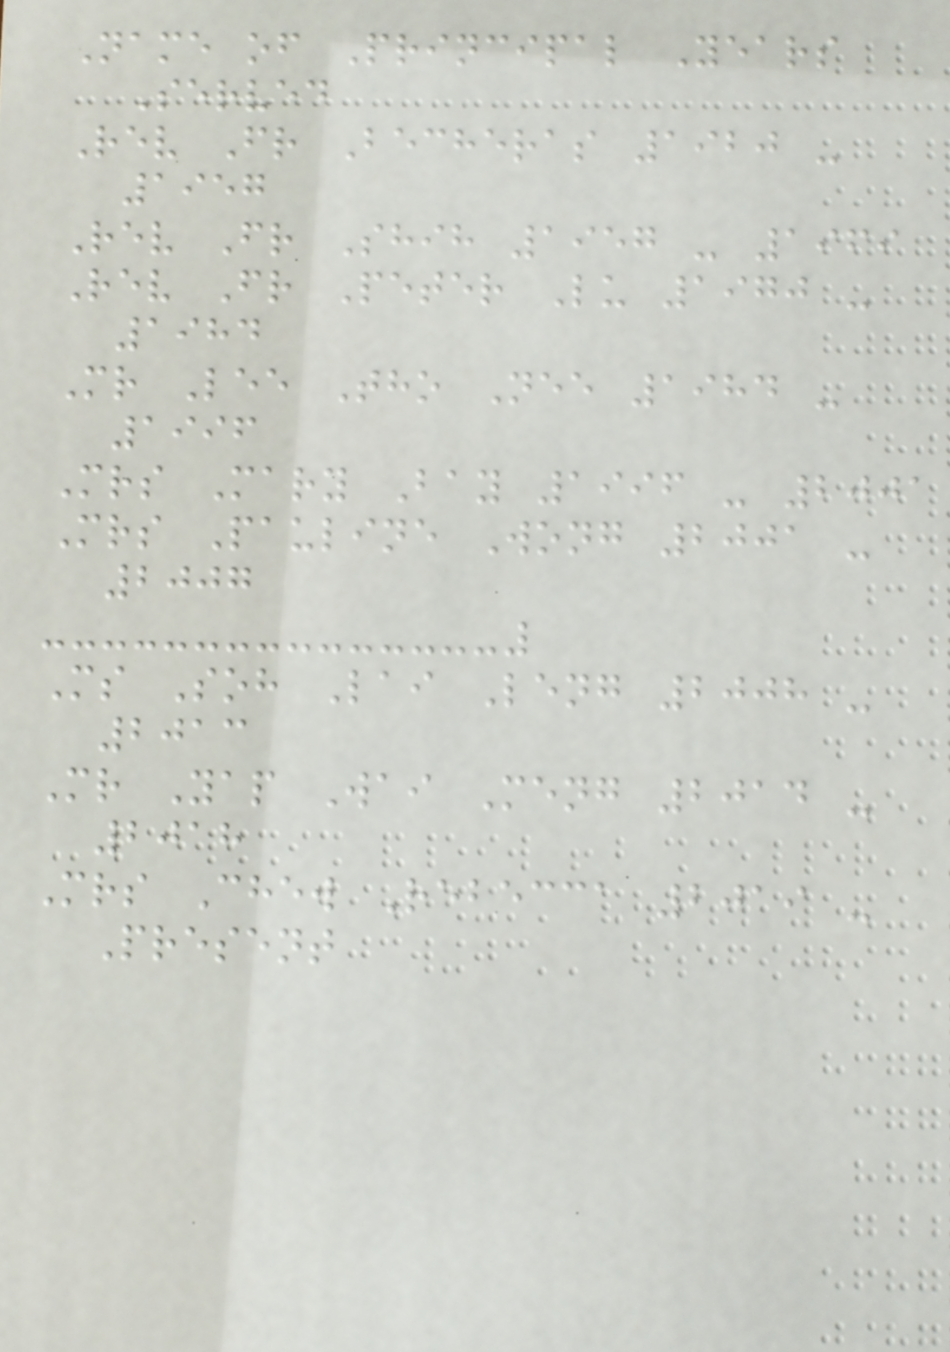Name of Principal Years
Served
Rev Fr Becheras 1920 -
1957
Rev Fr Shih 1957 - 1969
Rev Fr Peter Lu 1970 -
1984
Mr Lee Tho Nee 1984 -
1996
Mrs Mary Bay 1996 - 2001
Mrs Pauline Wong 2001 -
2007
Ms Soh Lai Leng 2008 -
2013
Mr Yap Wai Meng 2014 -
2018
Mrs Chew Rebecca 2019 -
Present
